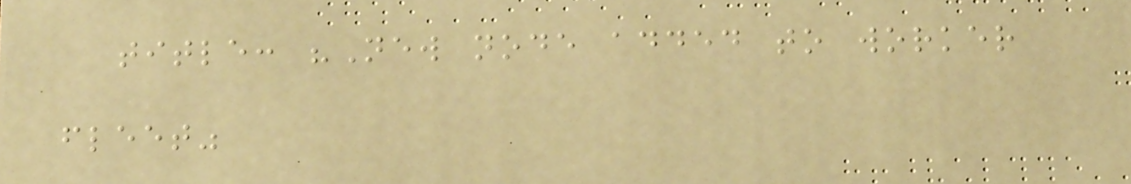title: "New node added to worker
fleet"
